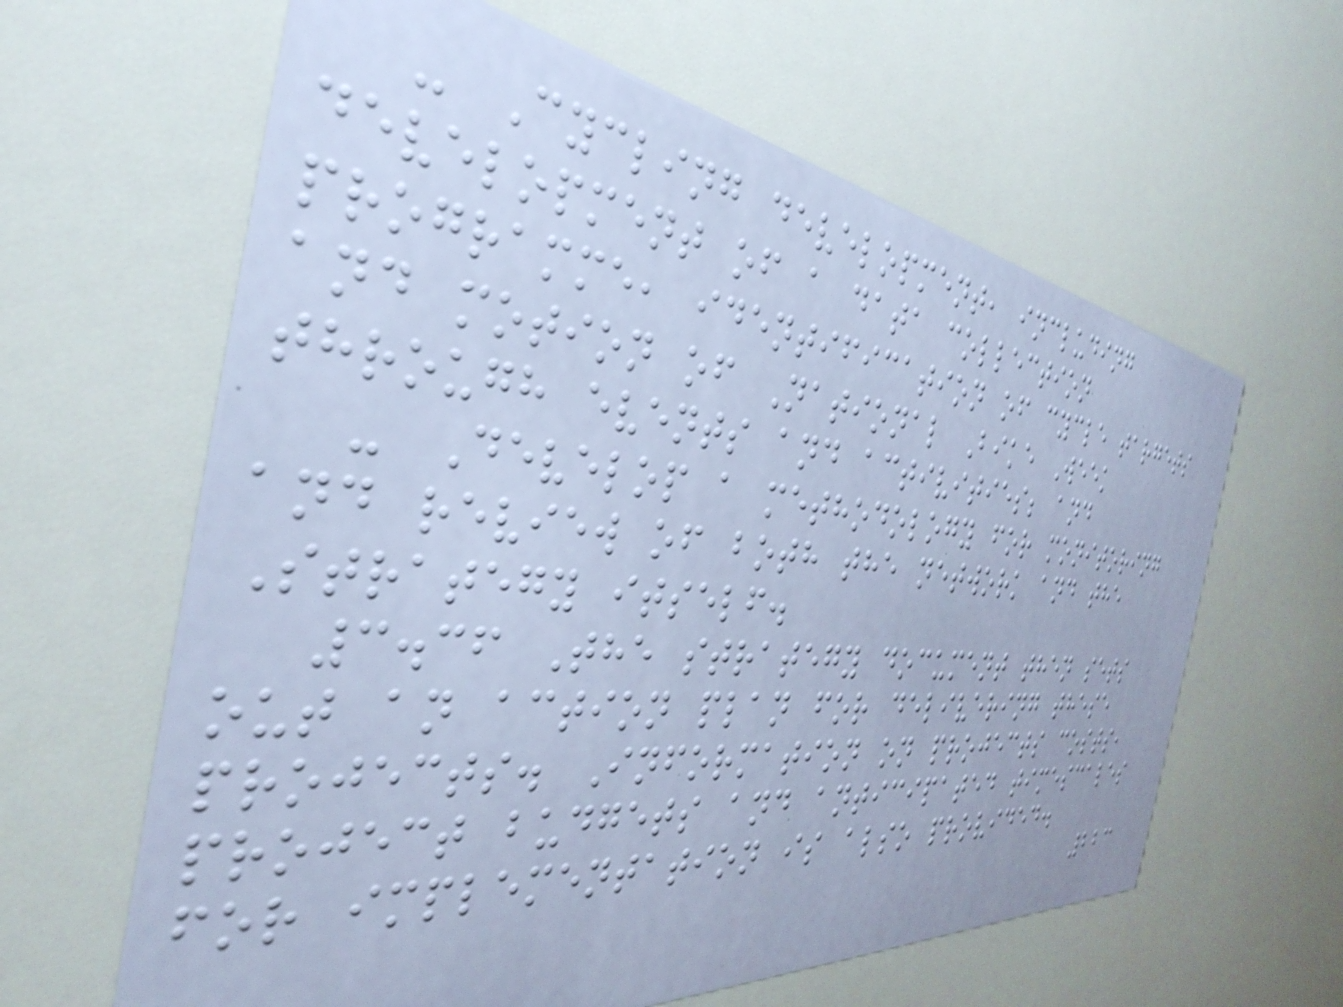- Cycling development, including
development of a data collection
programme, identification of cycle targets
and motion of National Bike Week
through events and activities; and
- Develop a methodology for monitoring
and review of both the network and the
Strategy itself.
3.36 The strategy document then sets
out an action plan for delivering these
projects. Information on projects costs,
project budgets and anticipated timescales
for implementation is also provided.
223
